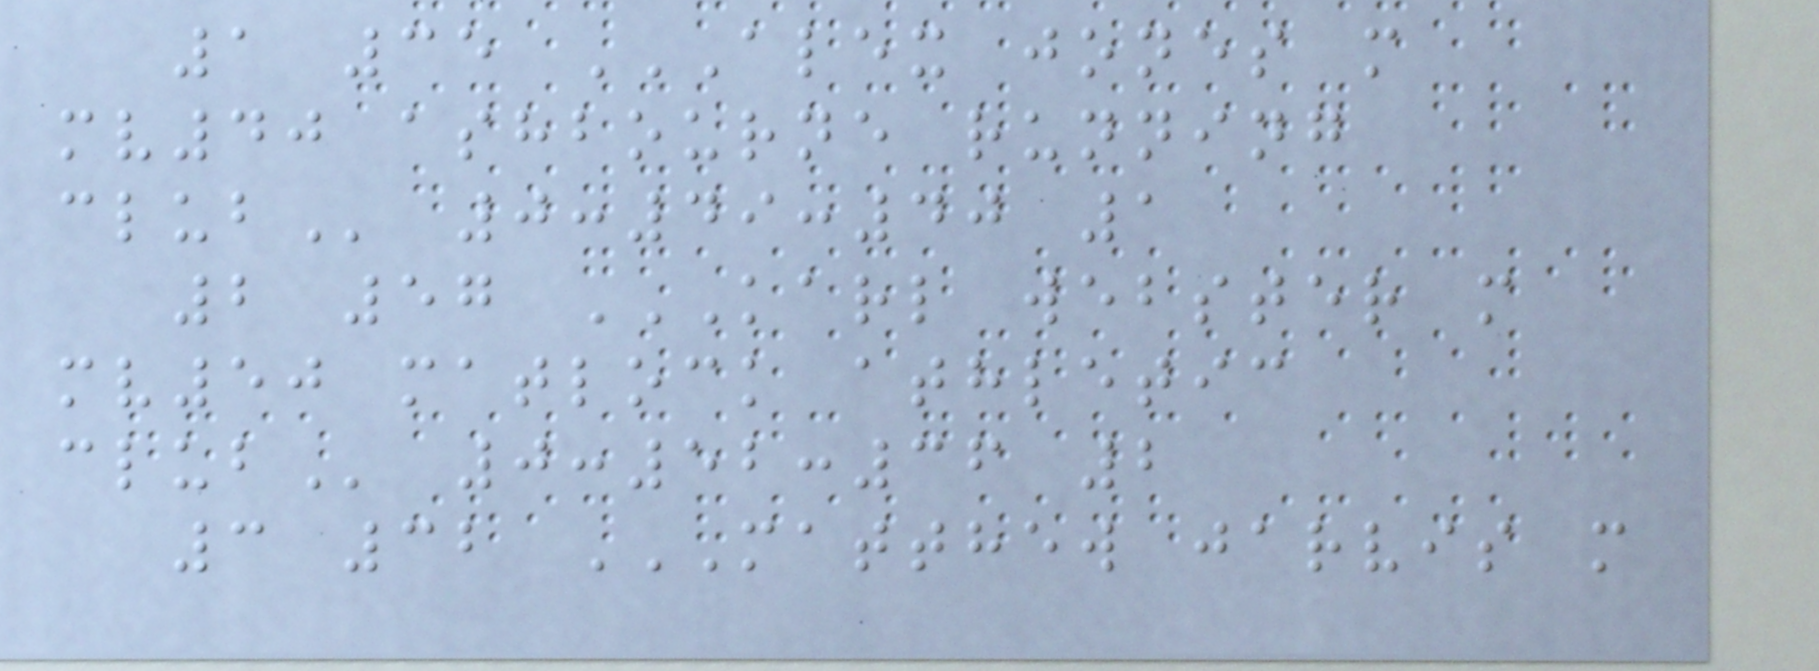1 35 ALEX JONES M
MV40 ASHBOURNE RUNNING
CLUB 0:49:40 1
2 57 KARL WEBSTER M
MV50 MATLOCK ATHLETIC
CLUB 0:52:36 2
3 32 MATTHEW JARVIS M
